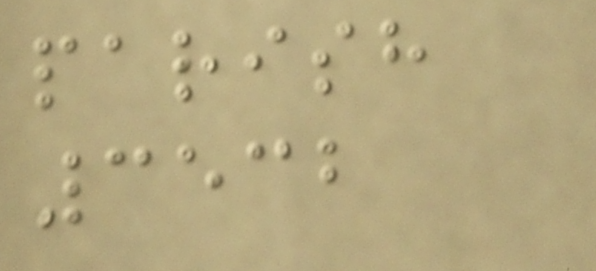parish
3532
